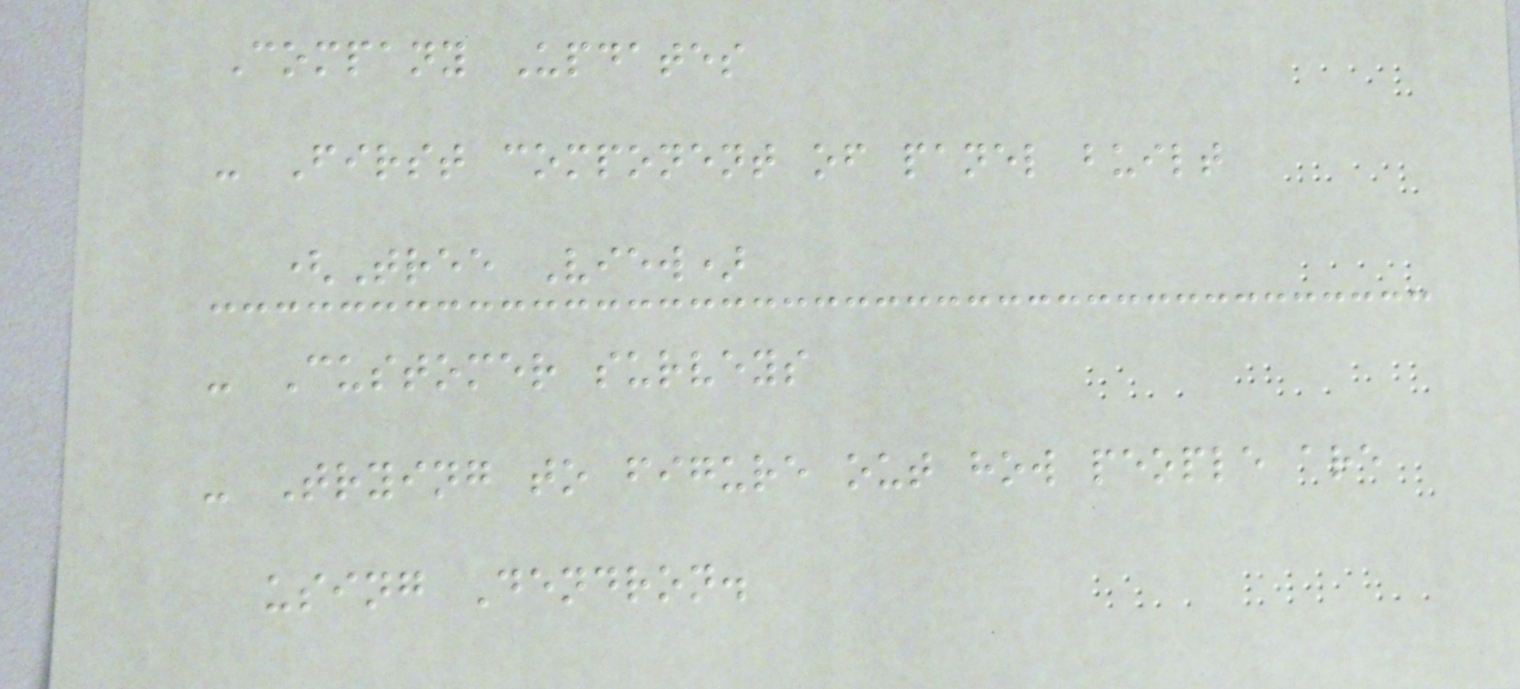Company Updates
- First component of panel built
(Tree View)
- Customer surveys
- Trying to figure out how people are
using Dendron.
